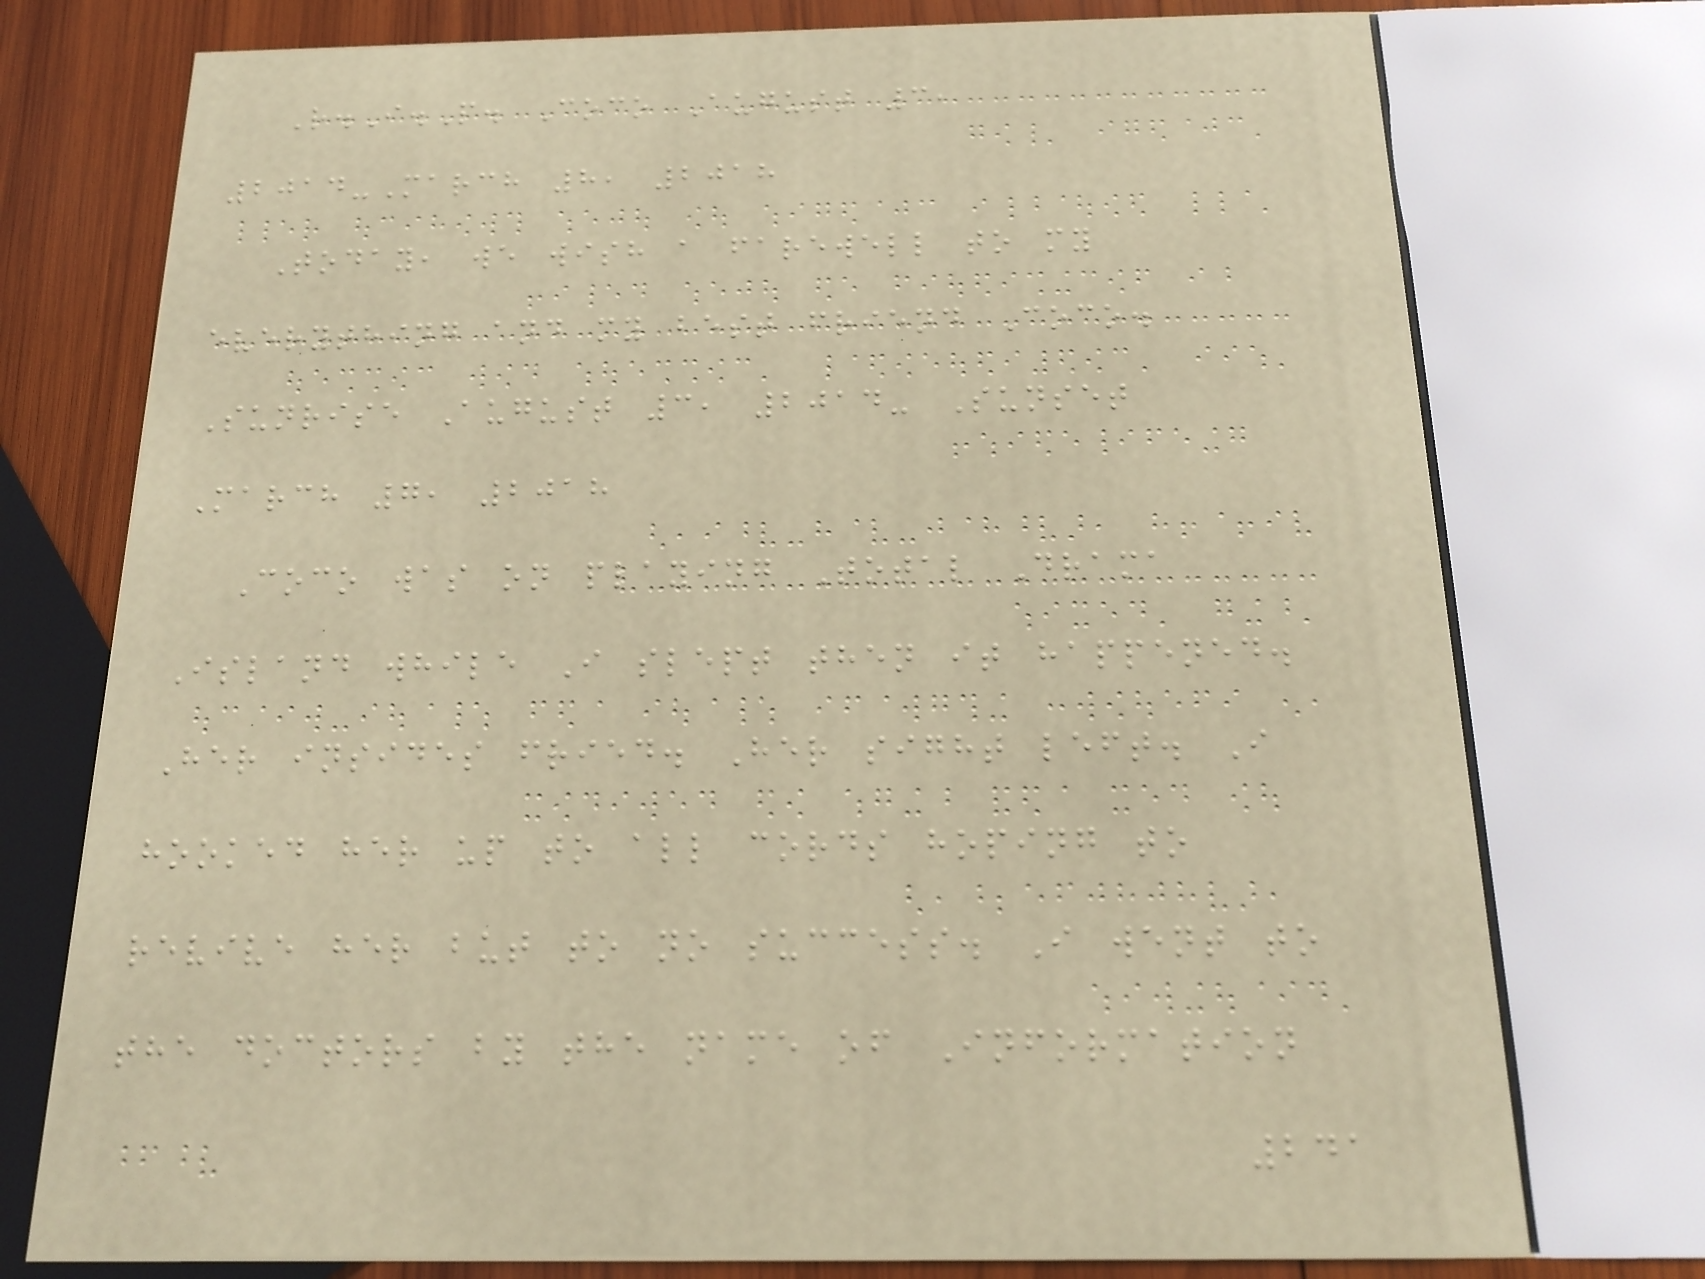R.I.P. Coco August 3,
2014-March 8, 2018
Today, we wish a farewell to my
everything and my best friend Coco.
Sunrise August 3, 2014- Sunset
March 7, 2018
Coco was on playing Total Drama
Island while I slept then it happened.
Her insides fried. Her sight left. I
hooked her up to all cords hoping to
revive her but to no success. I went to
the doctors by the name of Information
241
